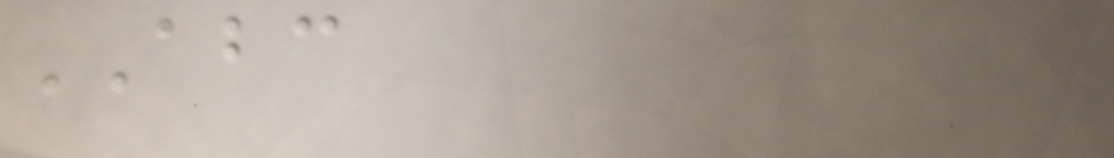ABC
